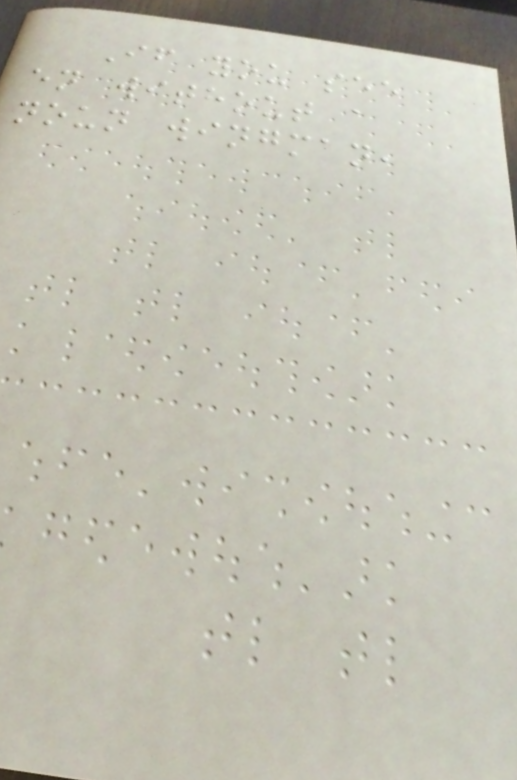If you see
en without a
noun wingman,
